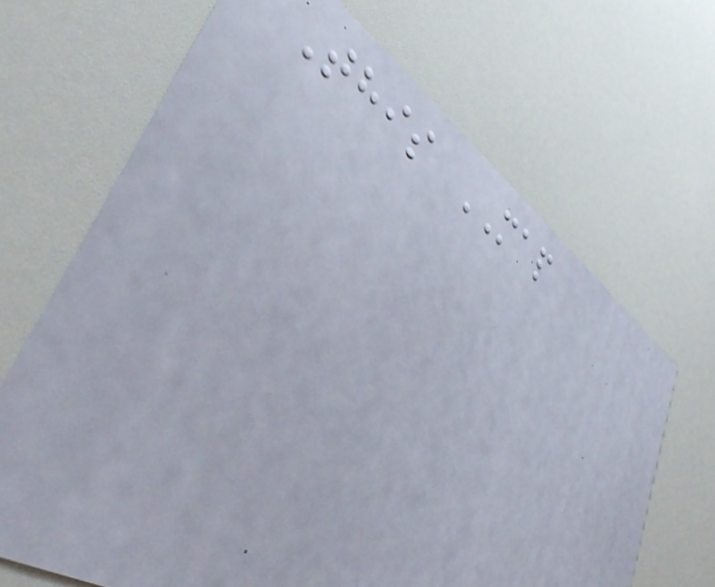This MAP
